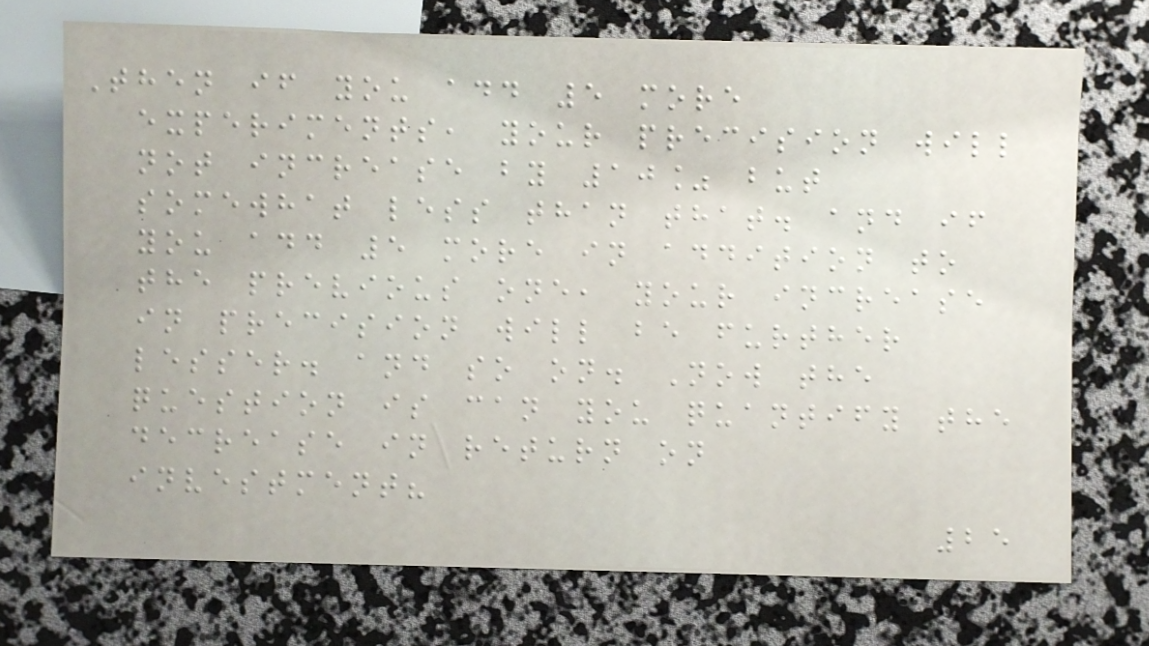Then if you add 5 more
experiments, your precision will
not increase by 10% but
somewhat less than that. and if
you add 5 more in addition to
the previous one, your increase
in precision will be further
lesser. and so on. Now the
question is can you quantify the
decrease in return on
investment?
25
